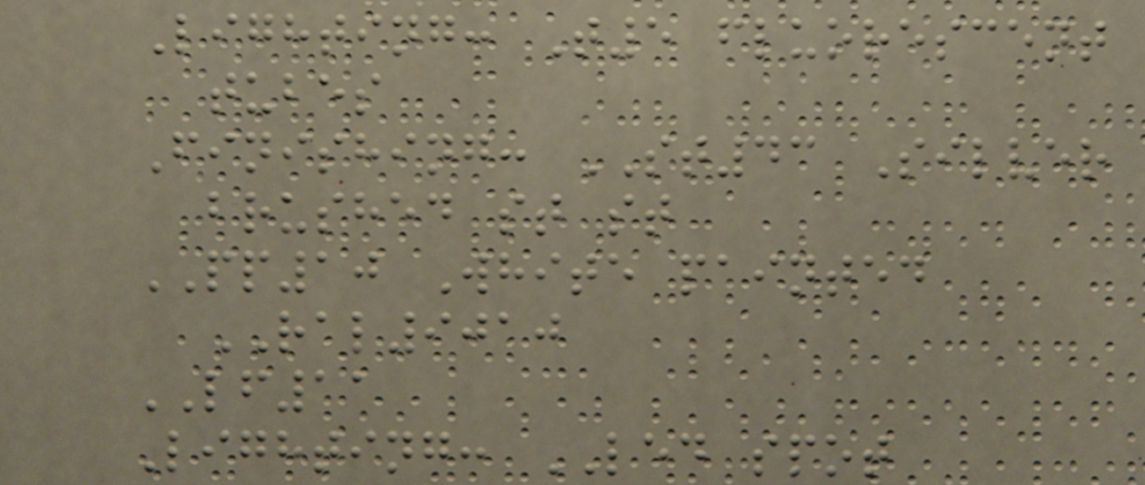Lighting: T5 fluorescent
tubes
Finishing: ST43 Silver
brushed st st
PP10 White painted
RAL9010
LF11
Lighting: LED spot
